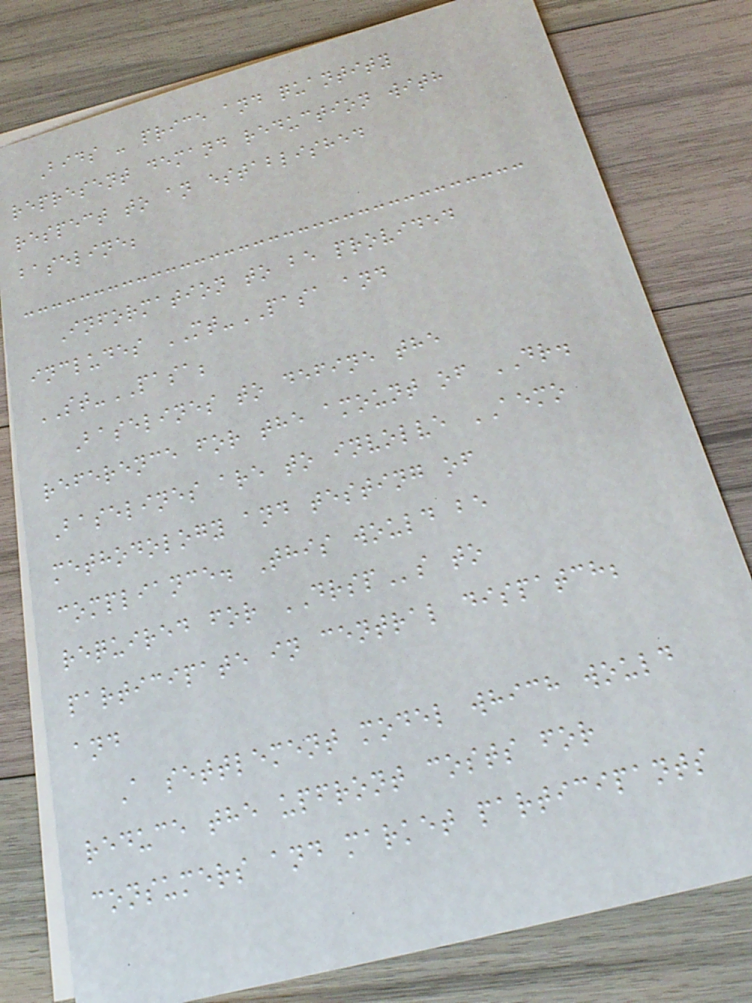Bids - price and quantity
represent demand reduction with
respect to an established
baseline;
Information to be provided
includes MT-PASA and
ST-PASA;
Baselines to define the
reference for the amount of DR.
Baselines are to involve AEMO
methodology and testing of
compliance. This would be
required for DRSPs to
participate in central dispatch;
and
A settlement model which would
reduce the upfront costs for
consumers and market participants
